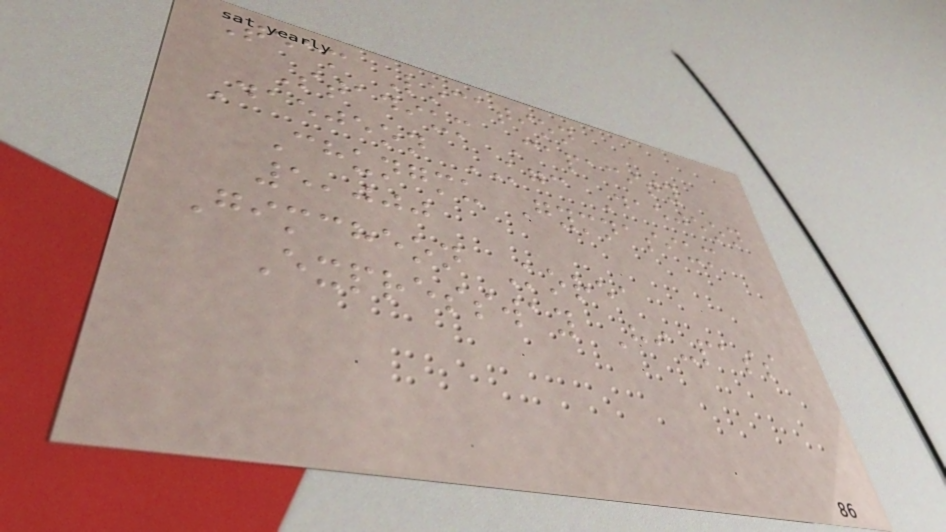Team Location
Stadium Capacity
Daejeon KGC Daejeon
Chungmu Gymnasium
5,000
Gimcheon Korea
Expressway Hi-pass
